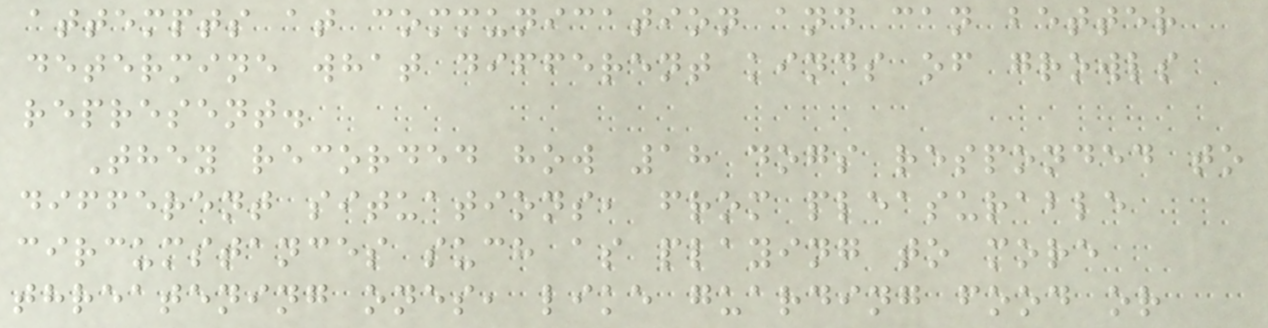attempts at communication and can better
determine what different kinds of growls
represent.
They recorded how 18 dogs responded to
different situations, from pleasurable
circumstances such as playing to more
threatening ones, like guarding food or
